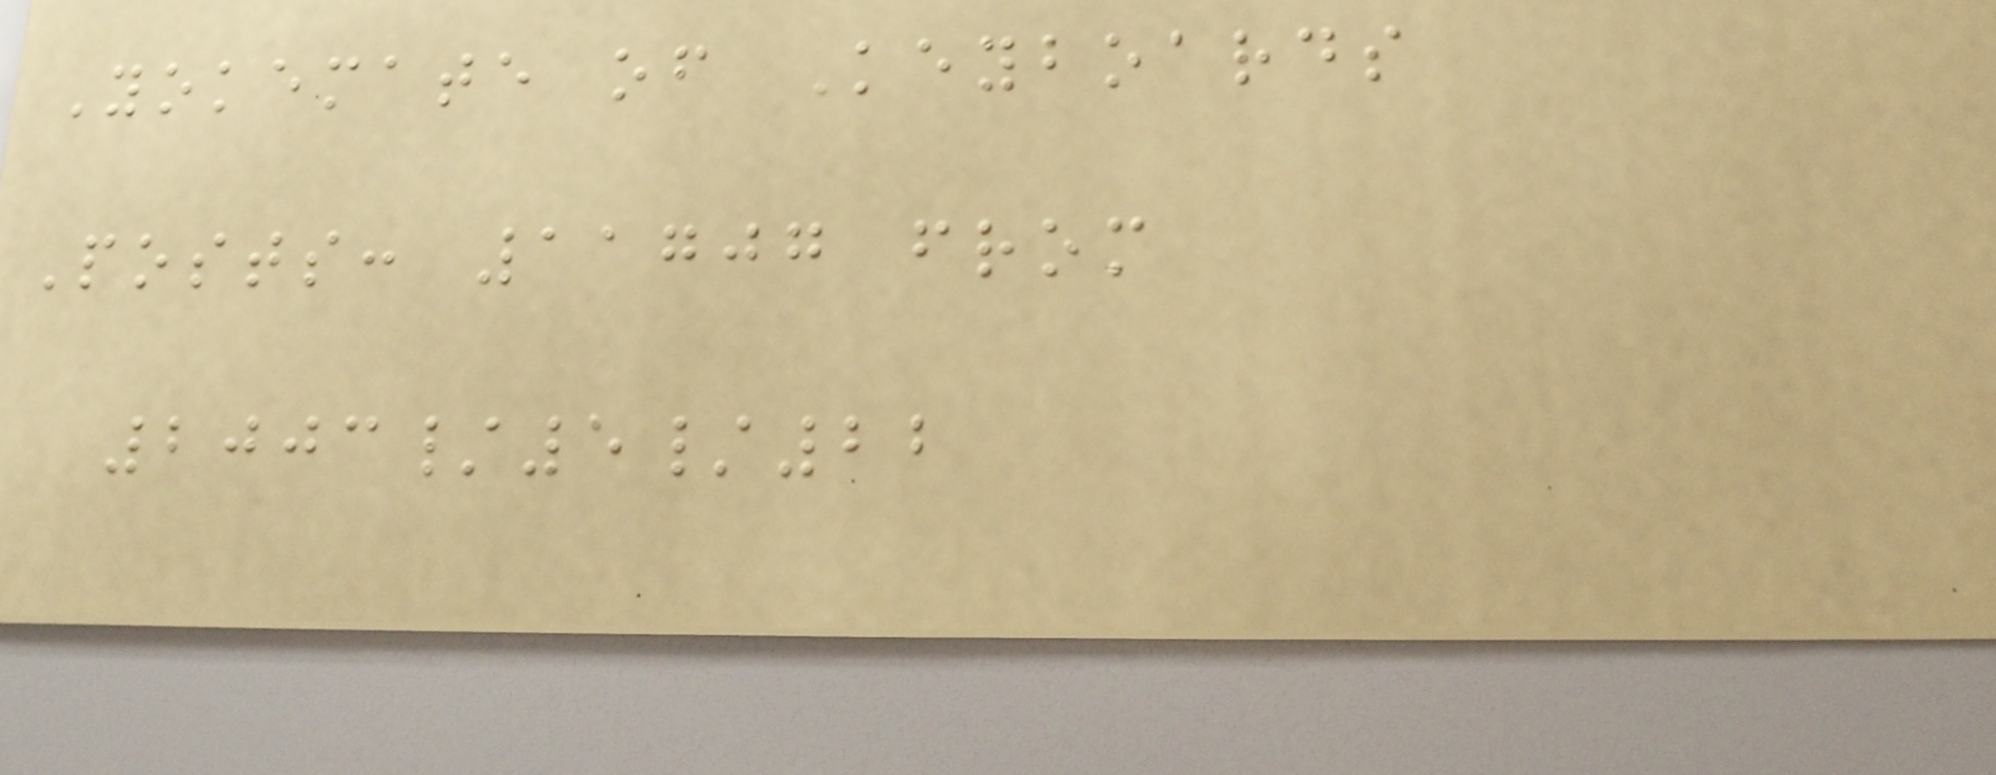Yokemate of Keyboards
Posts: 11707 from
2003/5/22
